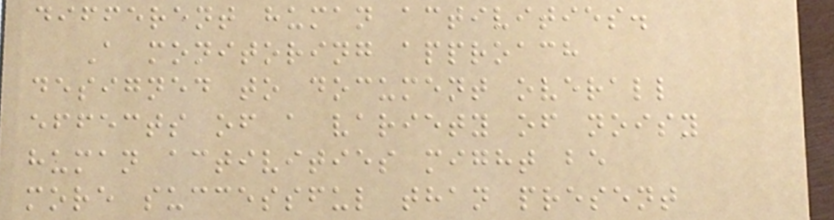different human activities.
A monitoring approach
designed to document overall
effects of a variety of noisy
human activities might be
more successful than present
